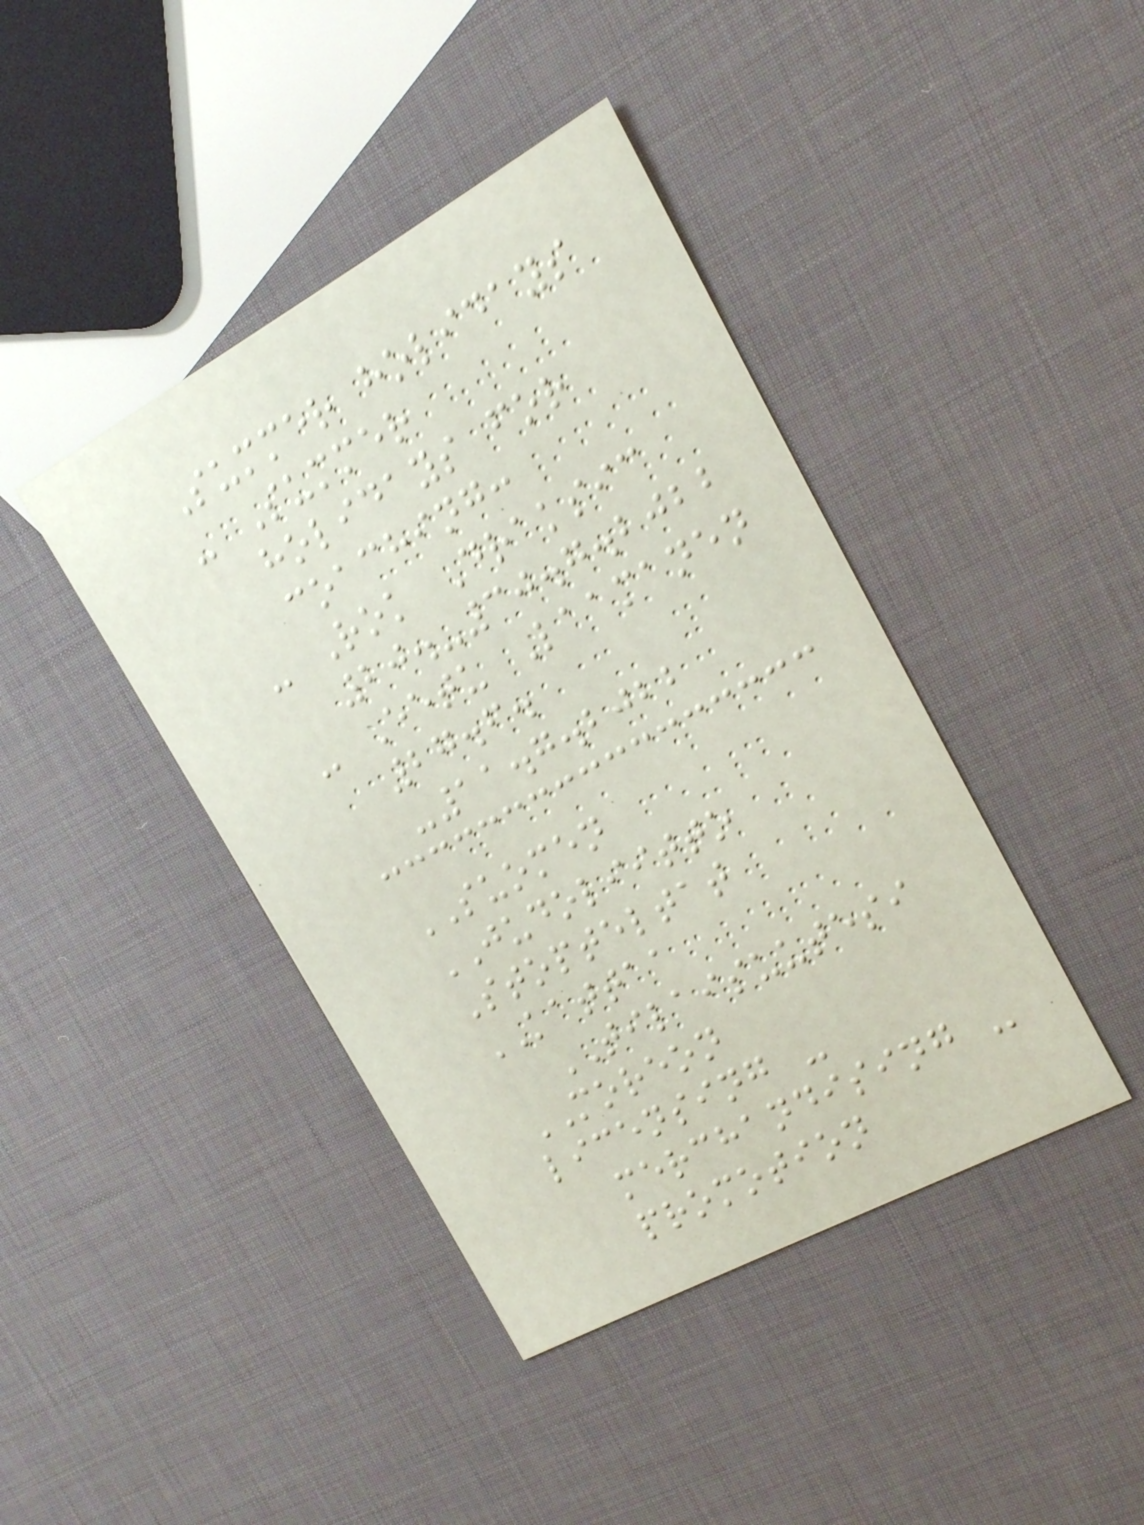Summer holidays
- Summer
holidays for
coaching:
- Rok Draksic
20.-30.7.2022
- Eetu Laamanen
27.6.
-11.7.2022
SUOMEN
JUDOLIITTO
Stopteltat
KATTAA
TILAISUUTESI
MOREON
licensing -
merchandising -
promotion
